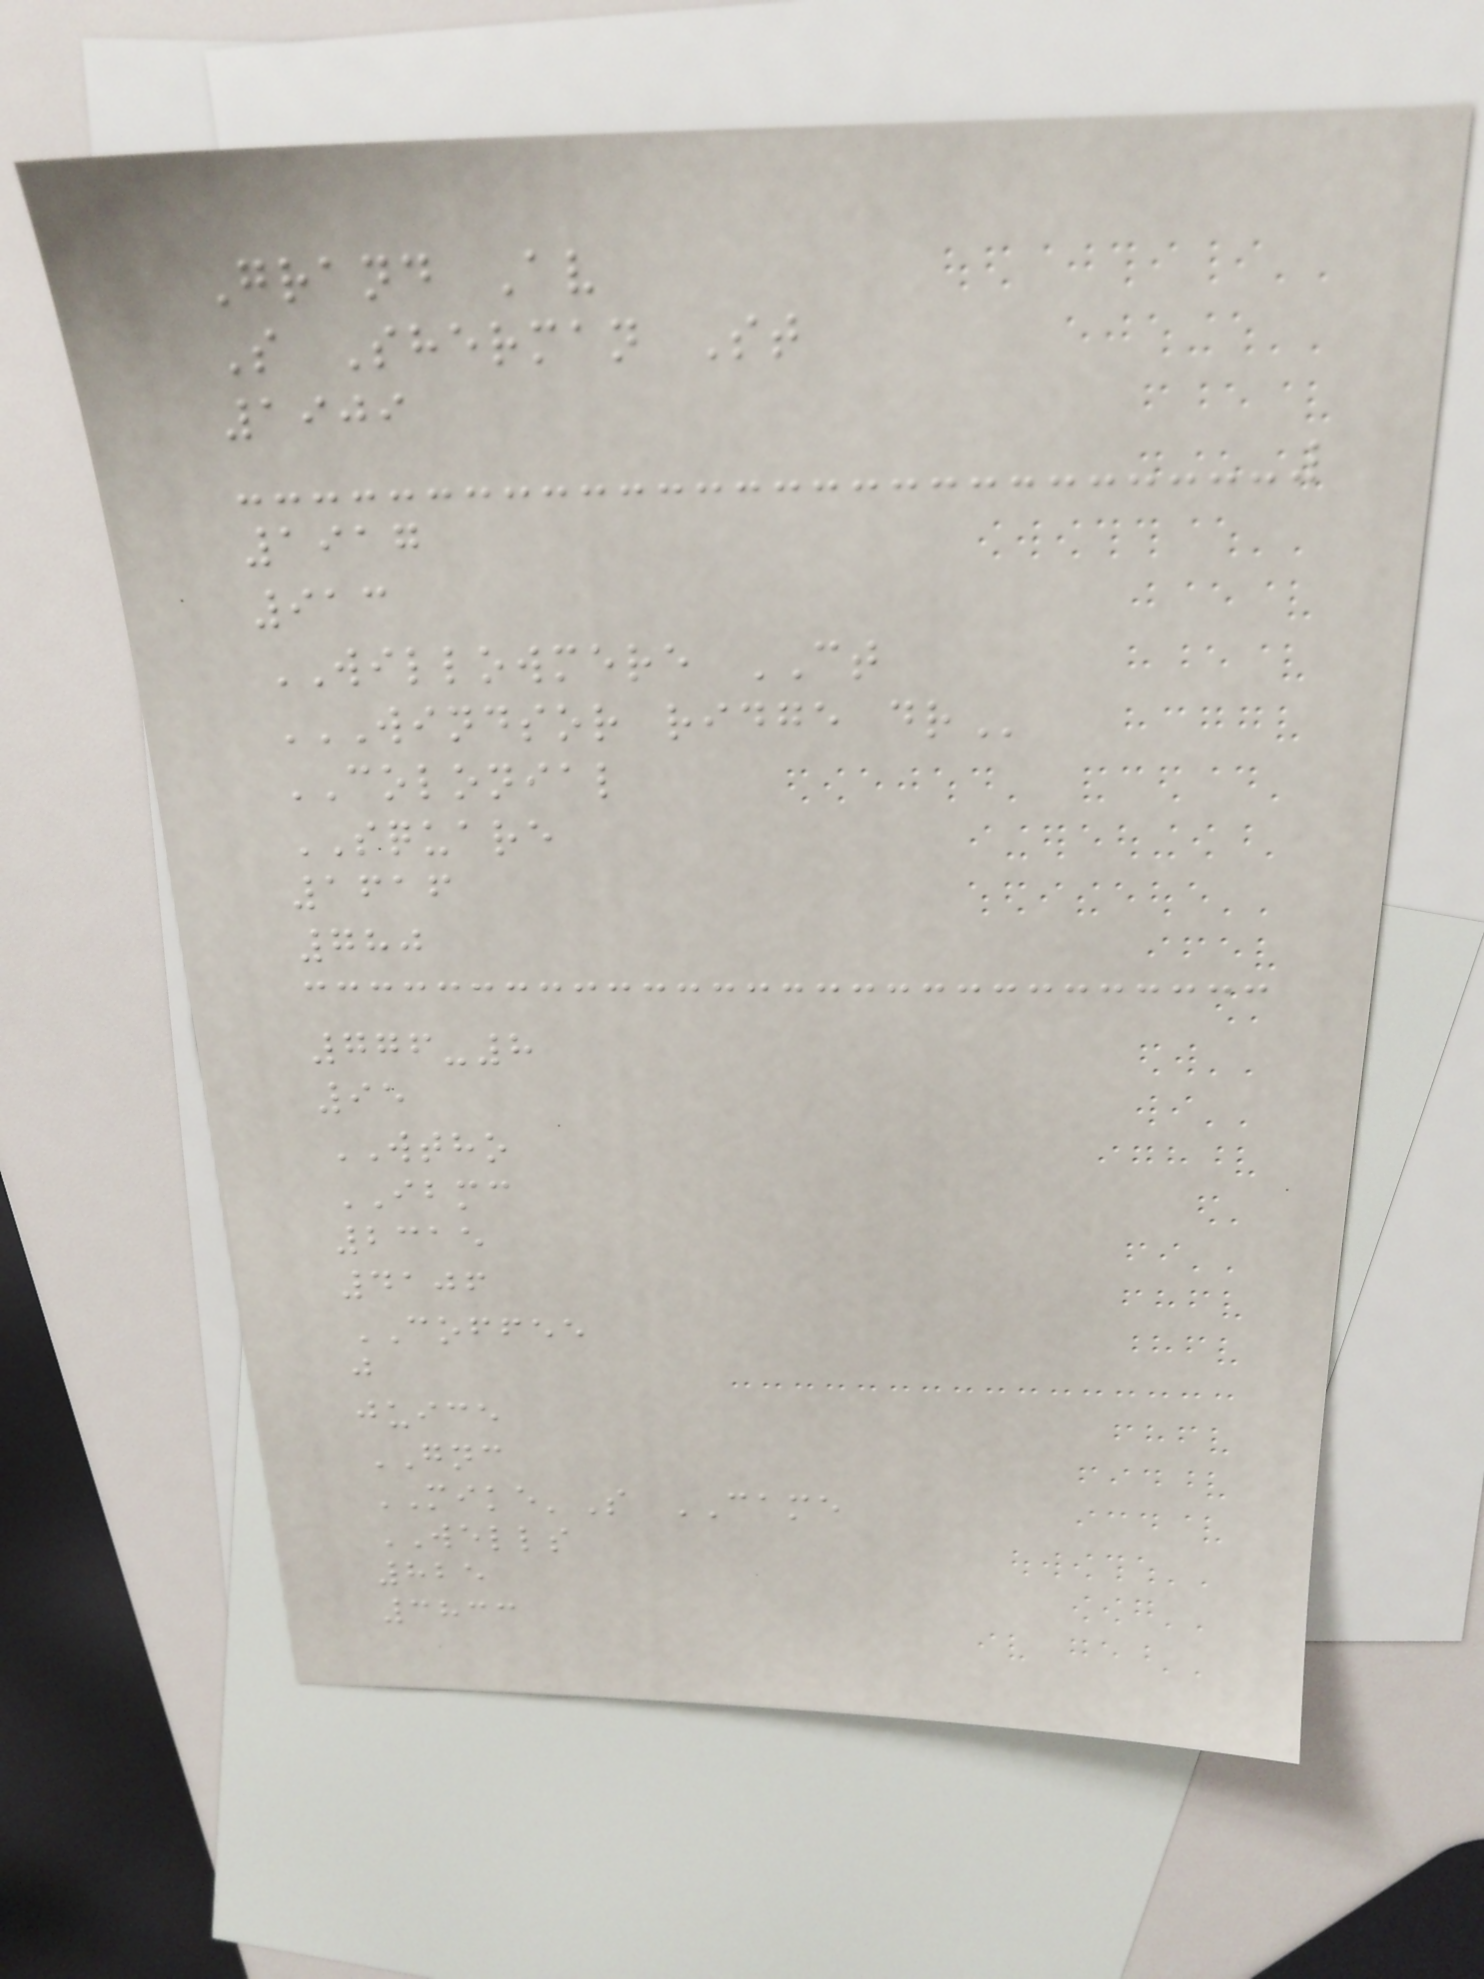Grand Av
S Sherman St
1909
1917
913
WILLOWMERE CT
WINDSOR RIDGE DR
COLONIAL
SQUARE
1616
780
776-8
95
WTHO
IBMC
2315
4106
COFFEE
j
juice
GNC
MIKE'S CAME
WELLS
825
3833
